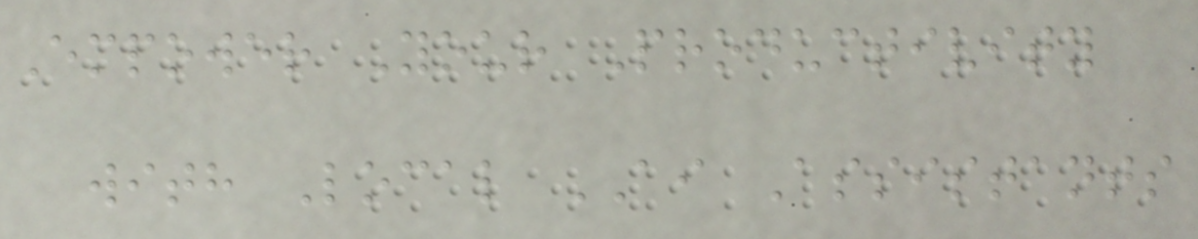Empower Your Productivity
with Local AI Assistants
